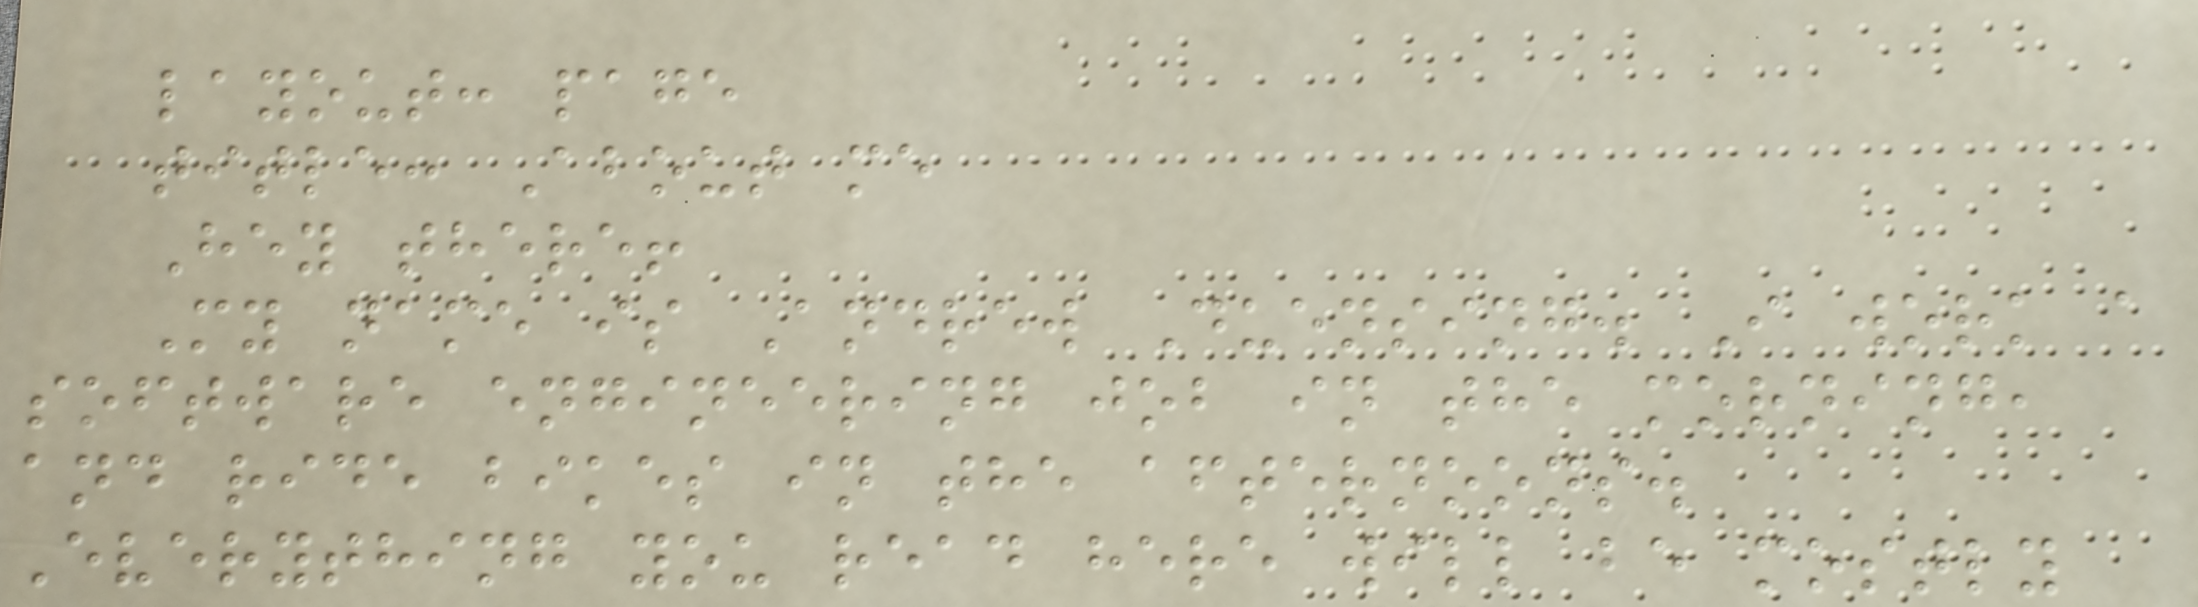layout: page
title: About me
Hey there!
My name is Andrew Duensing. I work a
software engineering job in the morning,
and ride bikes in the afternoons.
Everything you read here will be mostly
